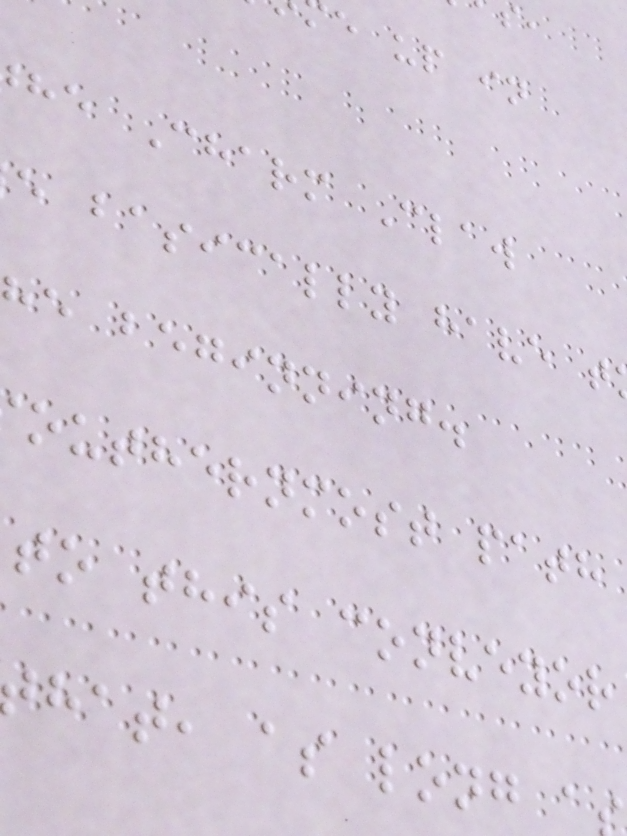e up in
he Charm Claw
e basically have t
e beginning.
outhernmost path
to this conveyor
hat, as long a
